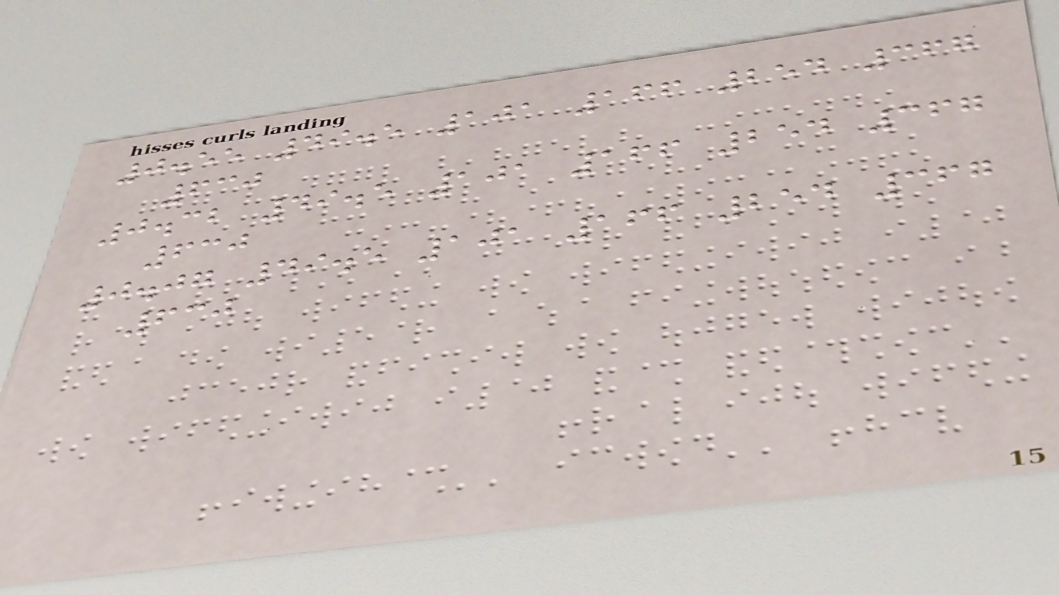0.55 49.5 101 166 254 367
630
0.32 49.5 101 166 254 367
630
0.07 49.5 101 166 254 367
630
